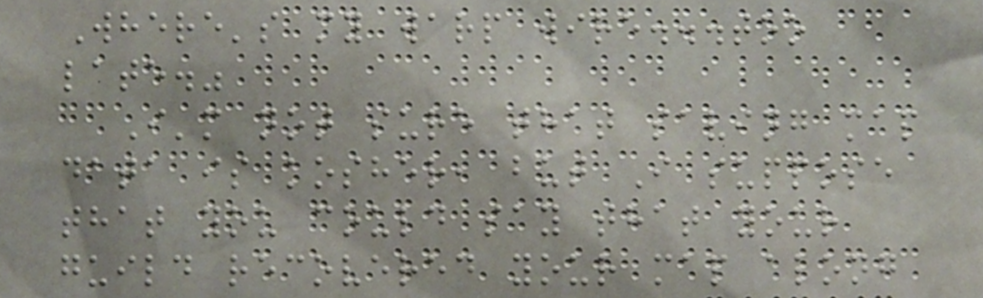Where's my warp wire...too
late."
I'm not sure that saving map
data is kosher, but I suppose
that you could say that your
guild recovered your map along
